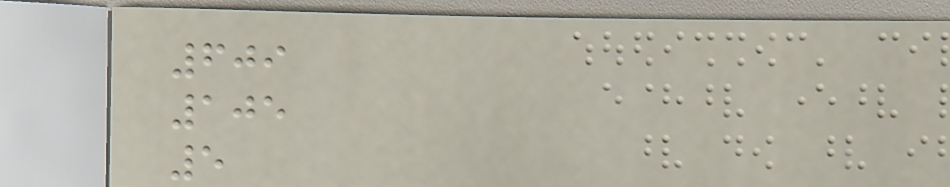609
105
5
